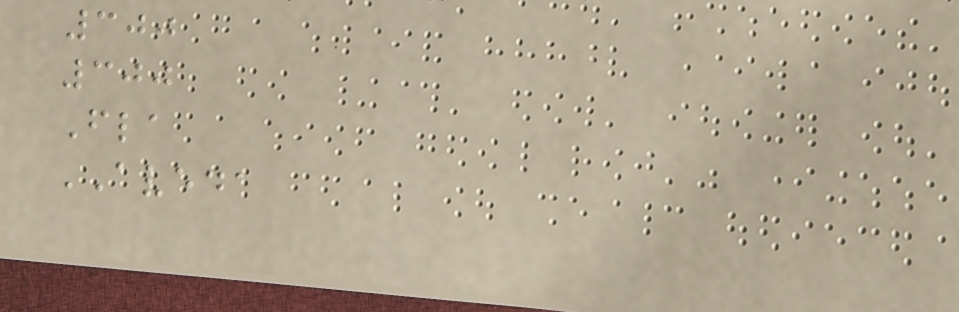300
300
Fla
AVEDA
